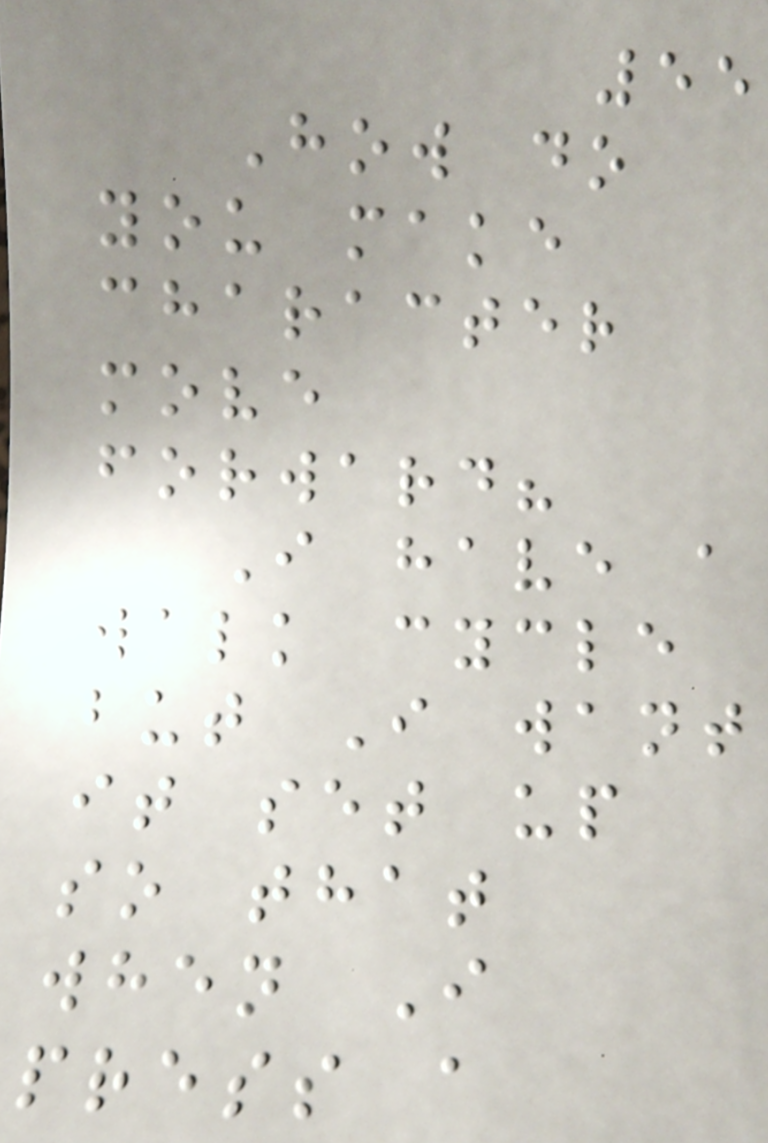55
How do
you make
character
move
forward?
I have a
walk cycle
but I want
it set up
so that
when I
press a
